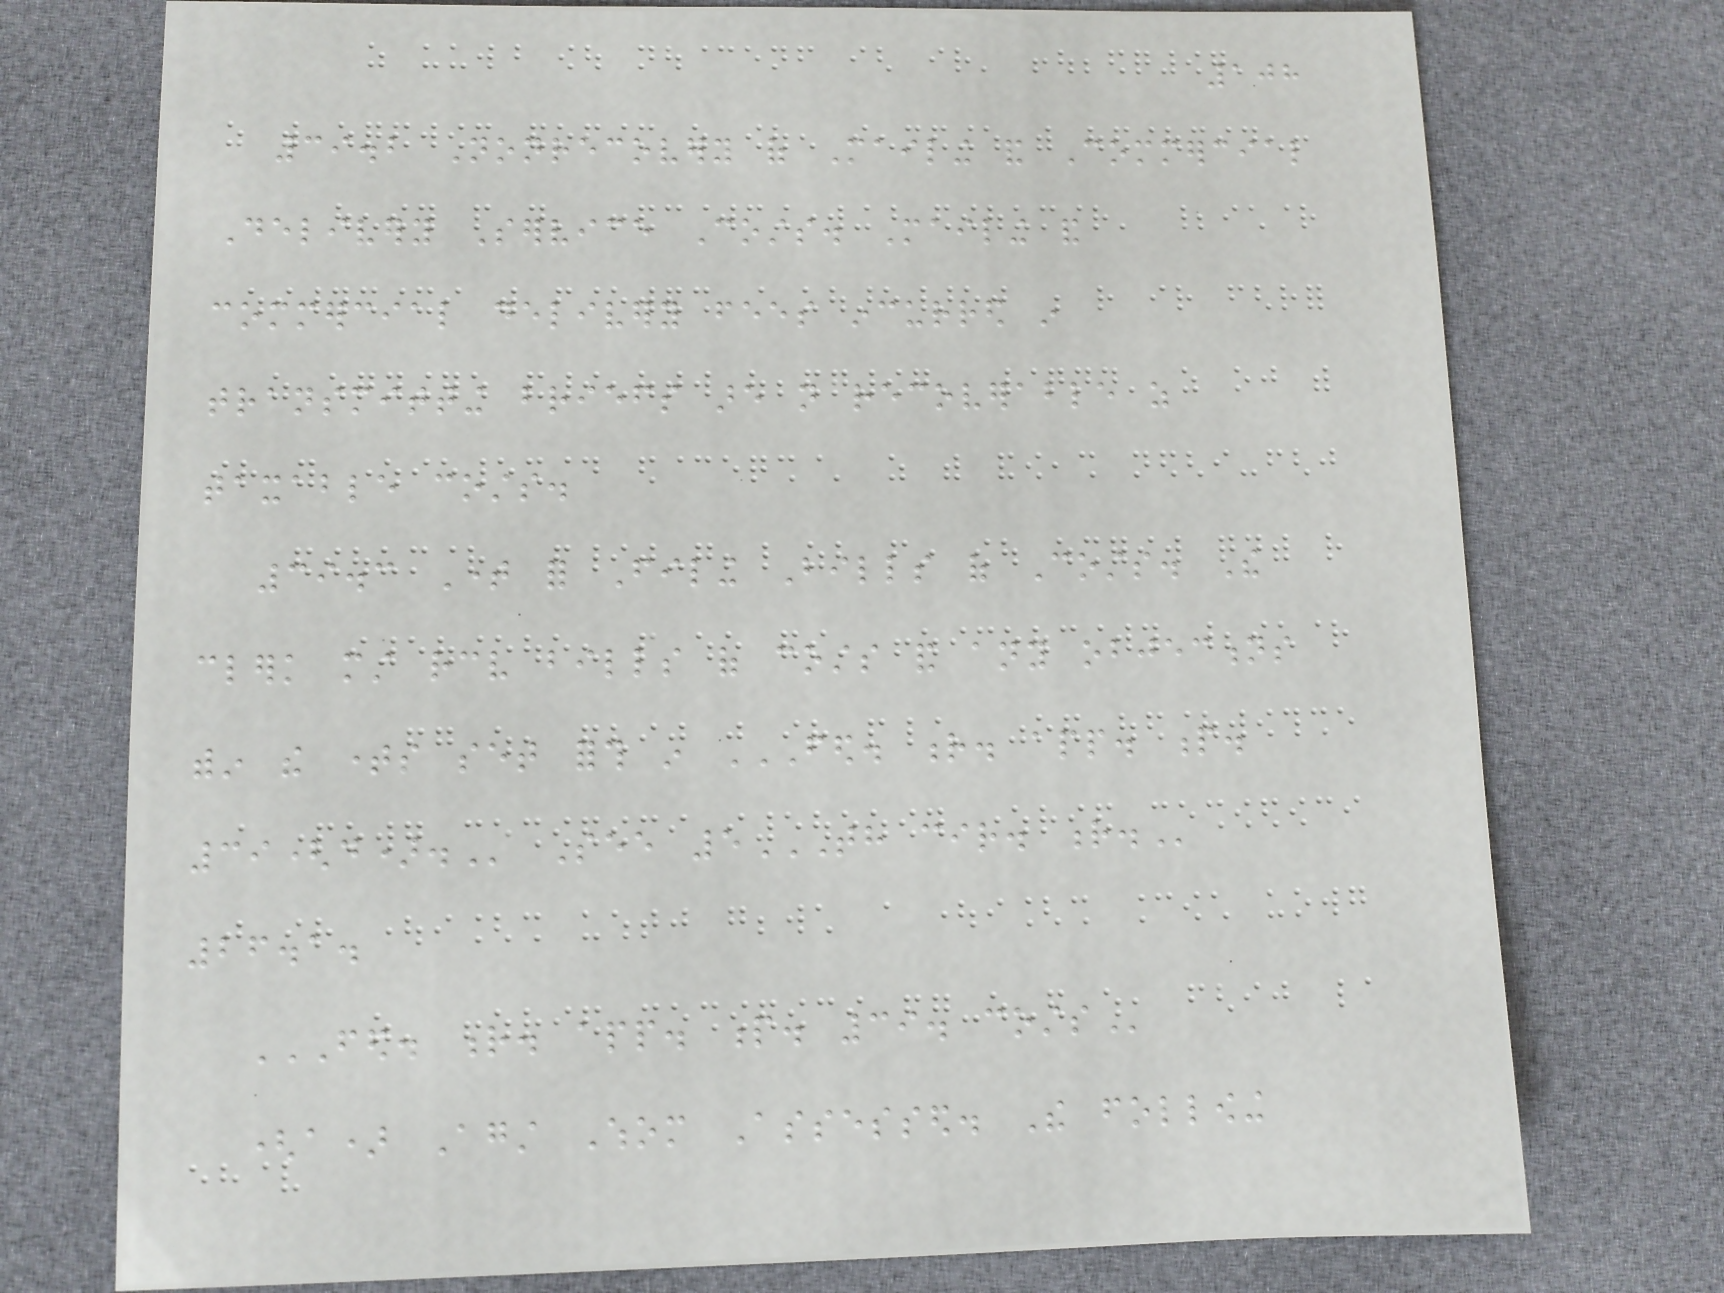108
39.2 Nonrecovery of Mailing and Commercial
Delivery Service Costs. Mailing and
commercial delivery fees incurred in
transmitting briefs are not recoverable as
taxable costs.
39.3 Time for Filing Bills of Costs. The
clerk must receive bills of costs and any objections
within the times set forth in FED. R. APP. P.
39(D). See 5TH CIR. R.
26.1.
FED. R. APP. P. 39. COSTS
(a) Against Whom Assessed. The following
